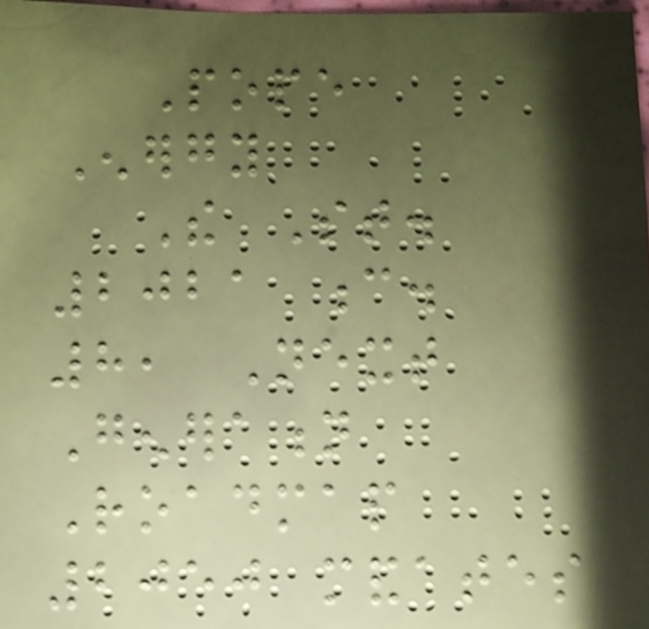Pope
Energy
The St.
2021 c.
8, Next
Generation
Roadmap
2050 mandates
